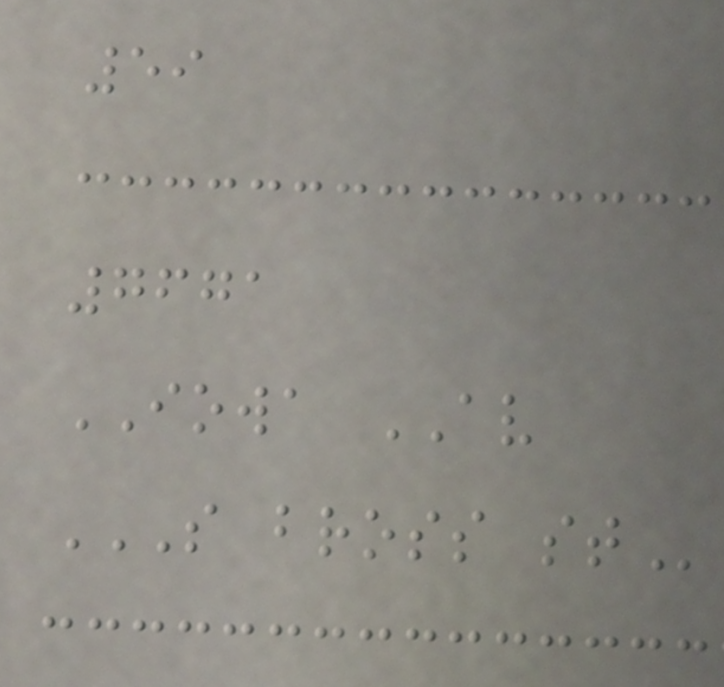59
7671
IOWA AV
S BROSS ST
